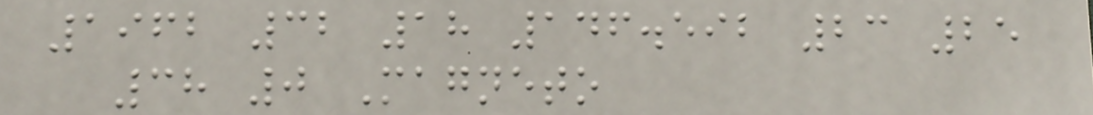1962 32 18 146.592 23 25
38 0 Magneto
